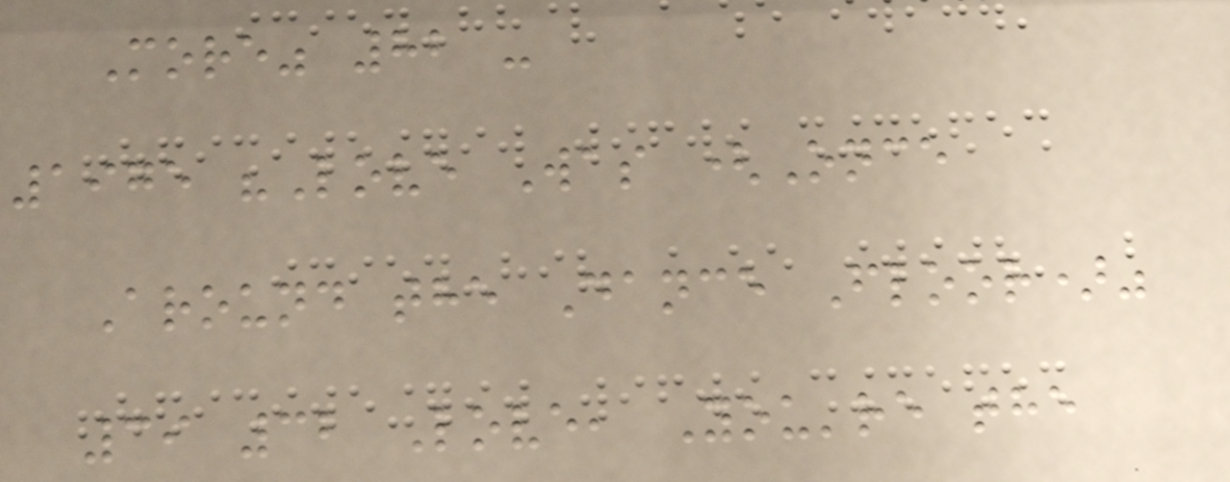More" 82 -
1975 "Love Was (Once
Around the Dance Floor)"
39 32 Love, You're the
